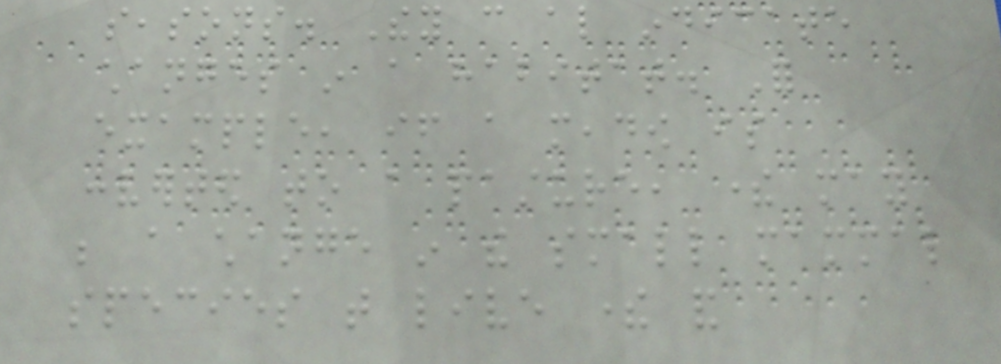seasons. They can also indicate
changes in a habitat. For
example, if a meadow is
converted to a pasture, there may
be a change in the small mammal
species that live there and
